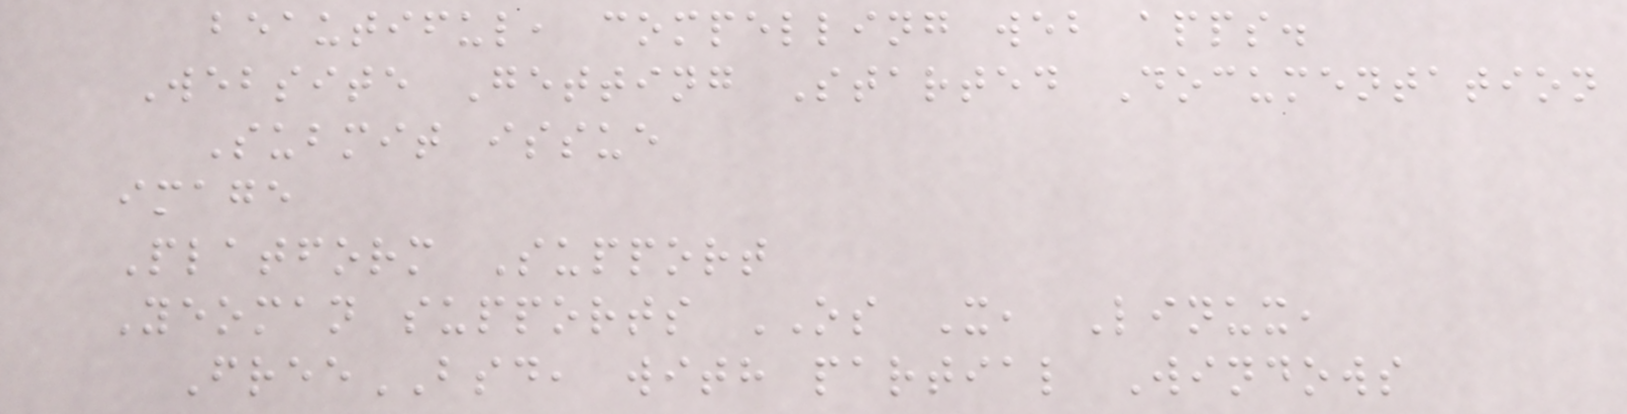beautiful, compelling web apps.
Website Getting Started Documentation
Submit issue
image
Platform Support
Yeoman supports OS X, Linux,
FreeBSD, with partial Windows
